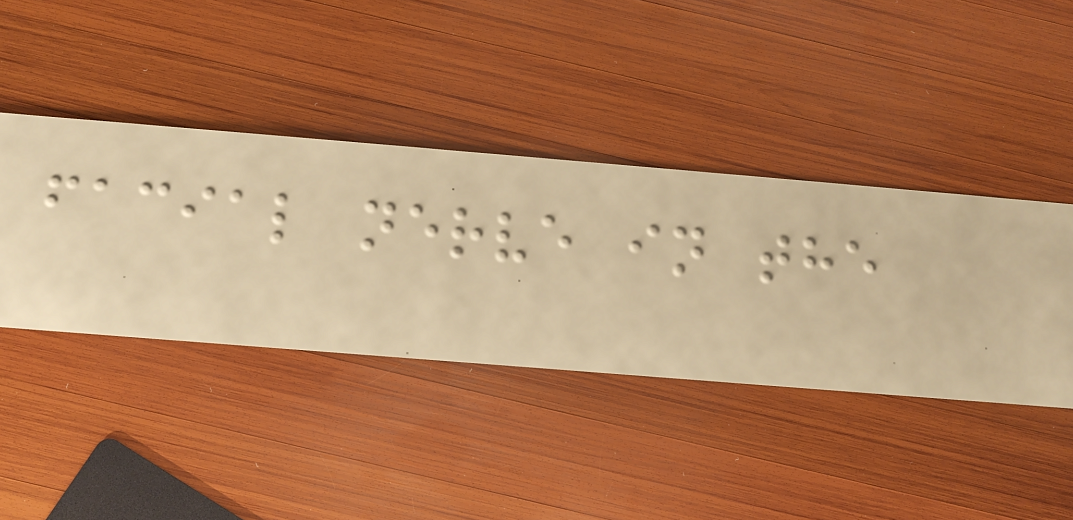facial nerve in the
